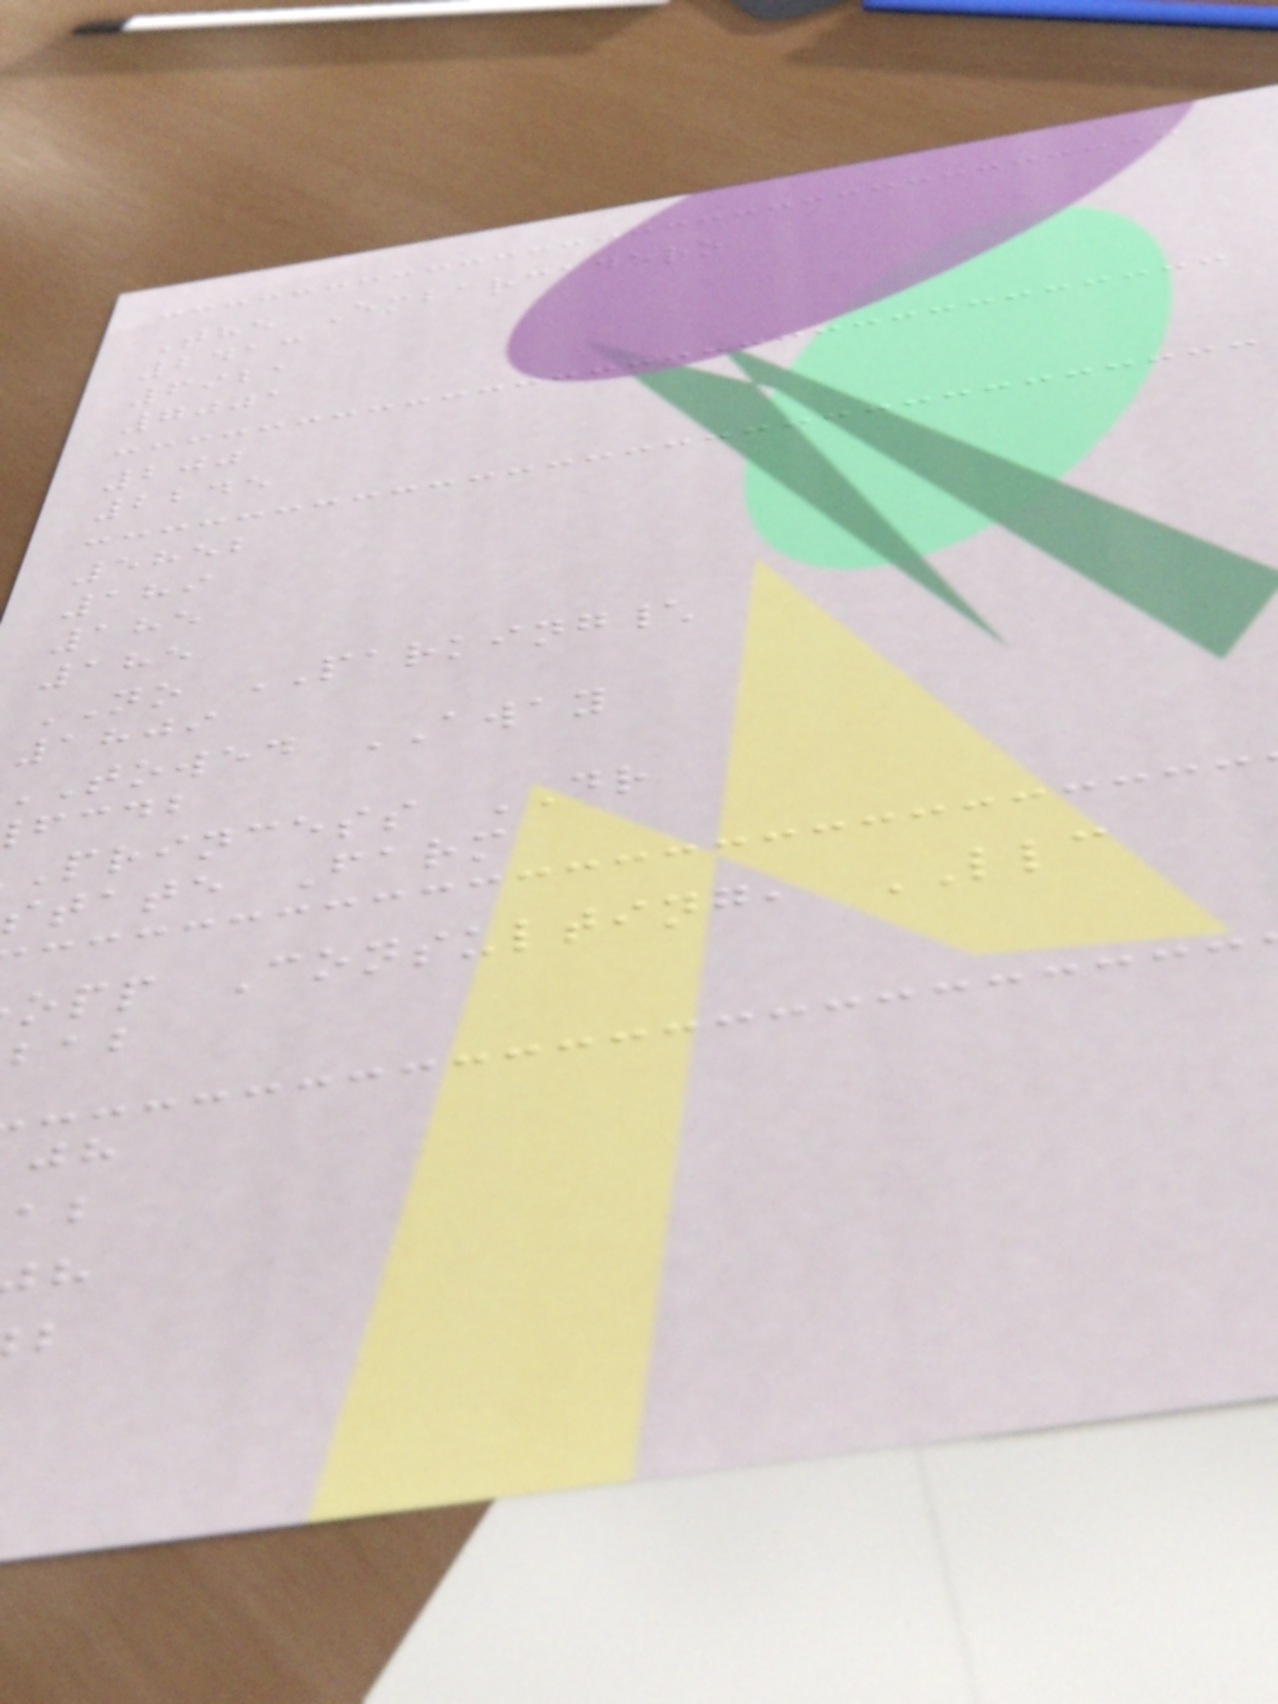The Embarcadero
2413
6921
7001
200
2245
5852
189
185
185
NO PARKING\
1809
towed AWAY
fcdb
princess DR
state Farm
opp Consulting, LLC
